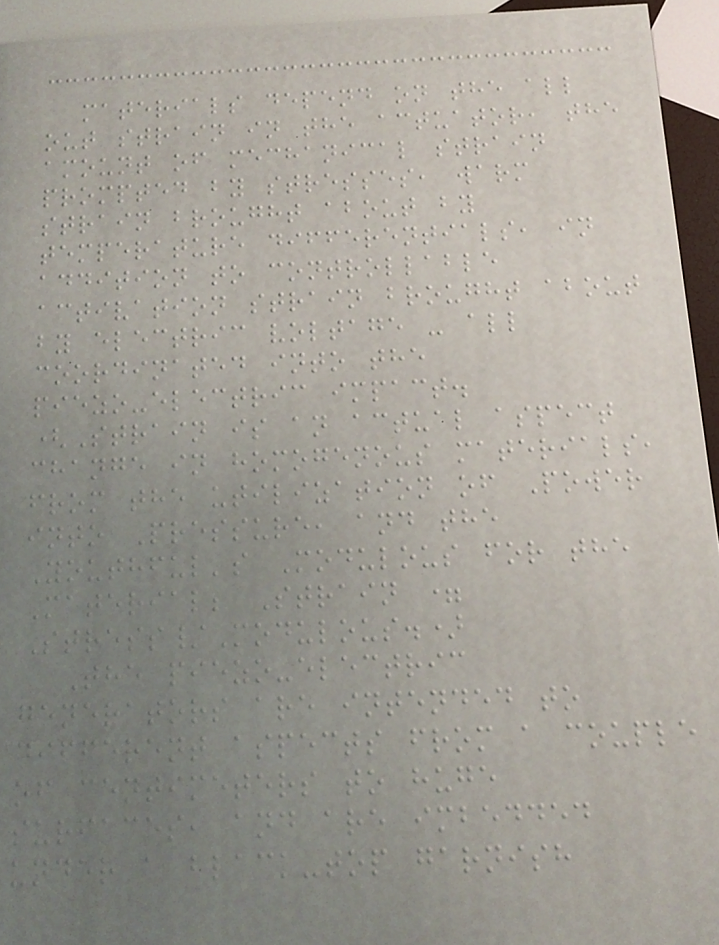materials depend on the all
out strain in the actuator, the
amount of mechanical strain
prompted by stresses, warm
strain brought about by
temperature differentials, in
addition to controllable
activation strain brought about
by electric voltage - all
coordinated into the
piezo-electric impact.
(Strain is an actual aspect
change in homogenous materials,
from the utilization of Power
into Pressure, and the
Youthful's Modulous for the
Material; Strain =
Stress/Modulous.)
The piezo-electric
generators are intended to
different aspects from a couple
of centimeters to huge
surfaces, and are imbedded
under a black-top garnish
